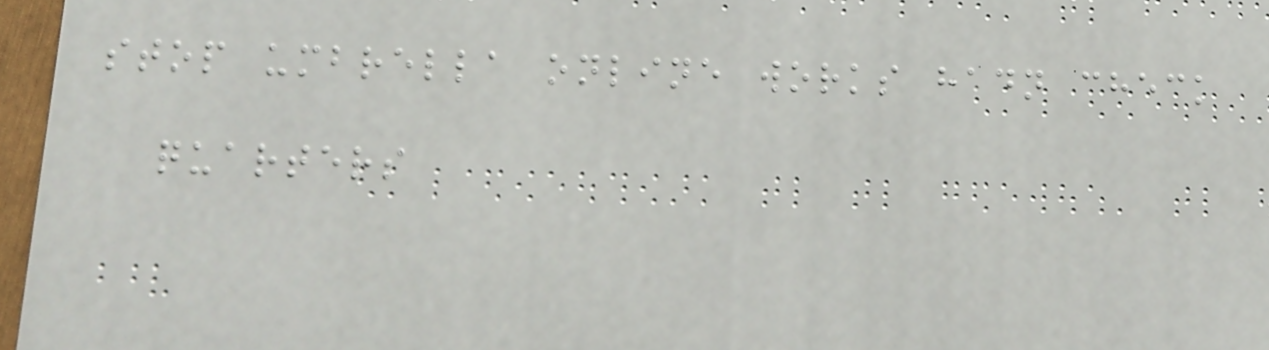stop umbrella online works hadn check
quarters
